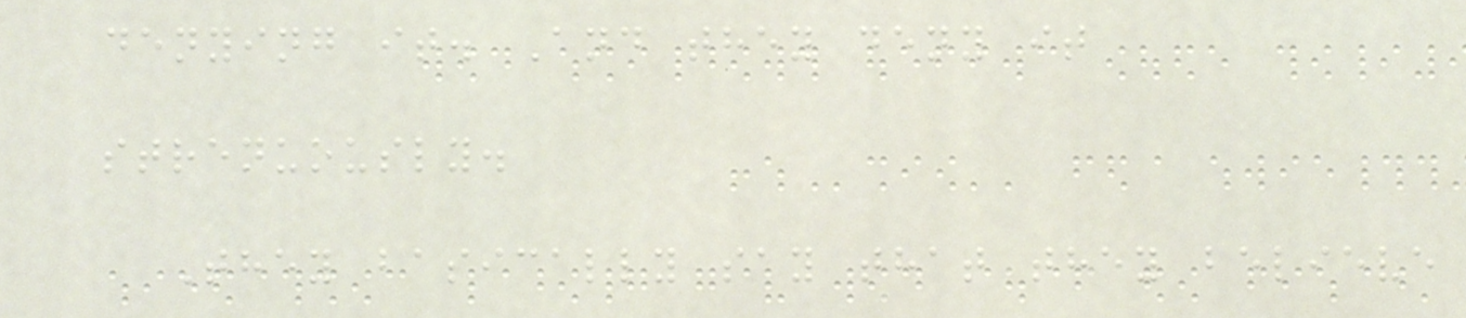denying it. And they deny it
strenuously.
They basically say that they believe
